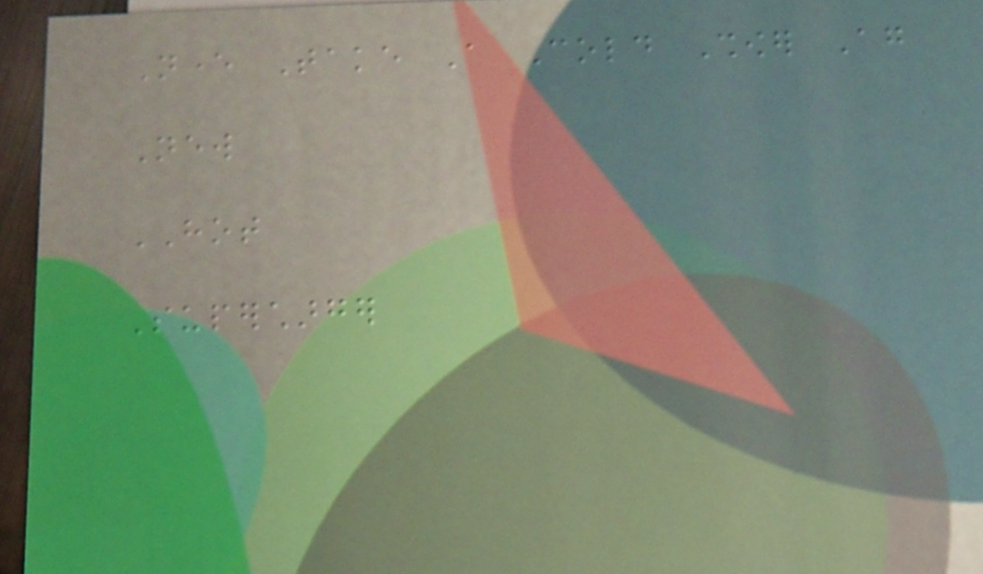Never Take A Cold Shower Again
New
HOT
Supercharger
